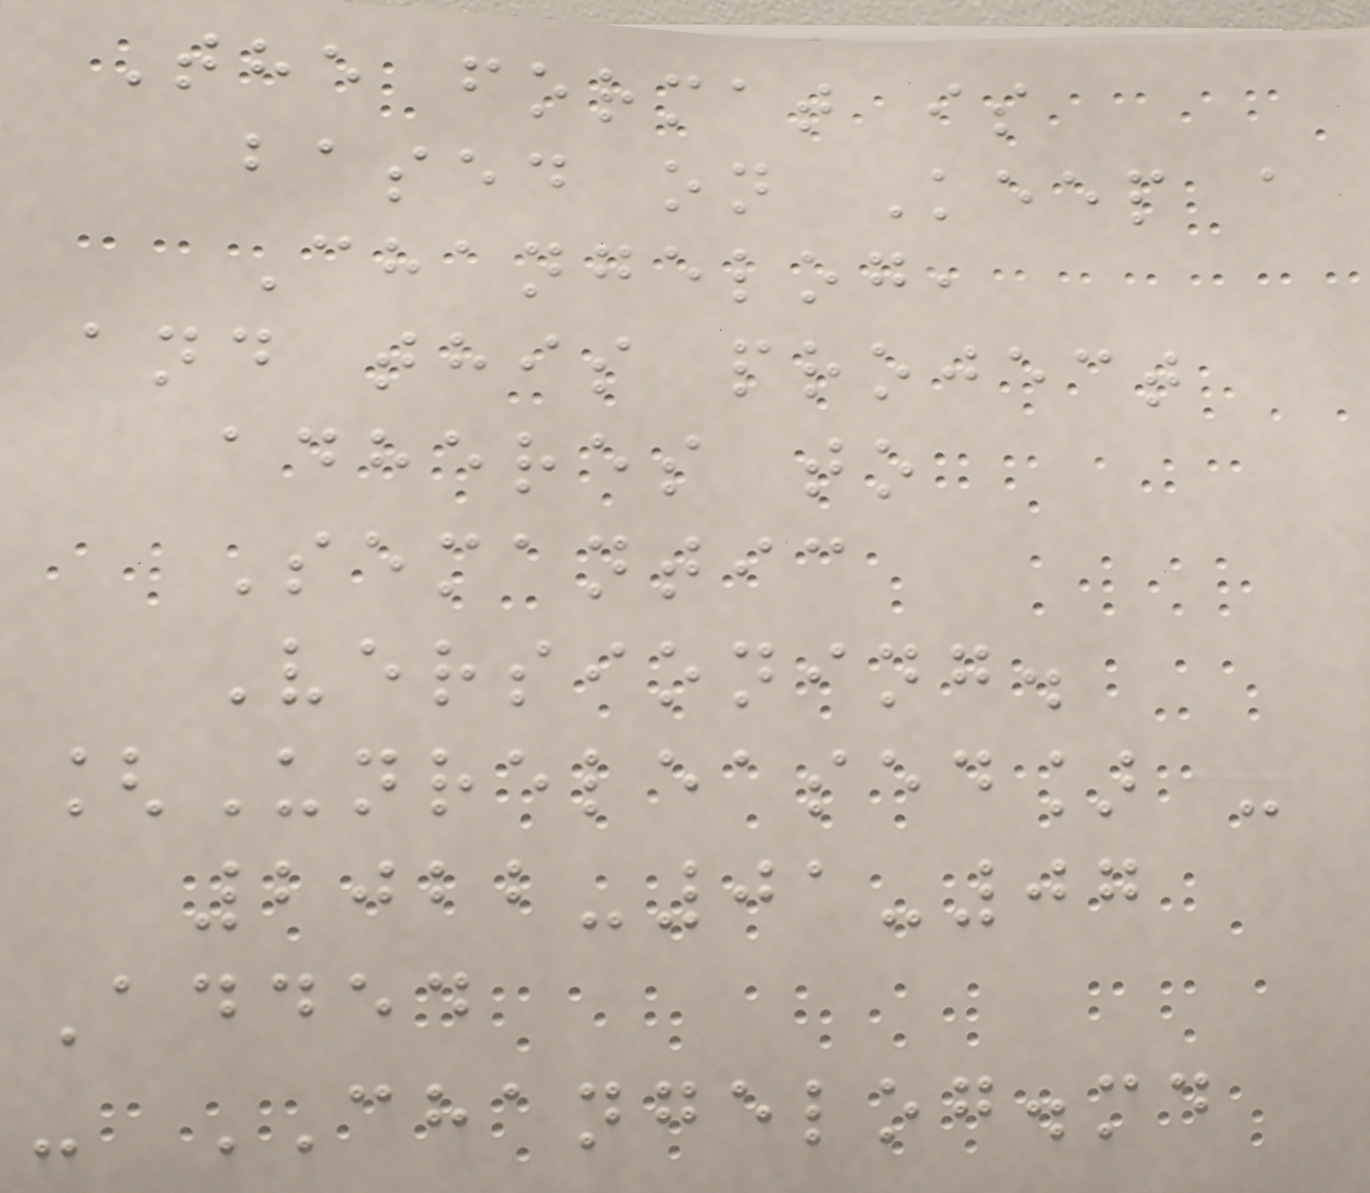The format is
based on Keep a
Changelog,
and this project
adheres to
Semantic
Versioning.
[Unreleased] -
2022-01-07
Added
- CHANGELOG.md
